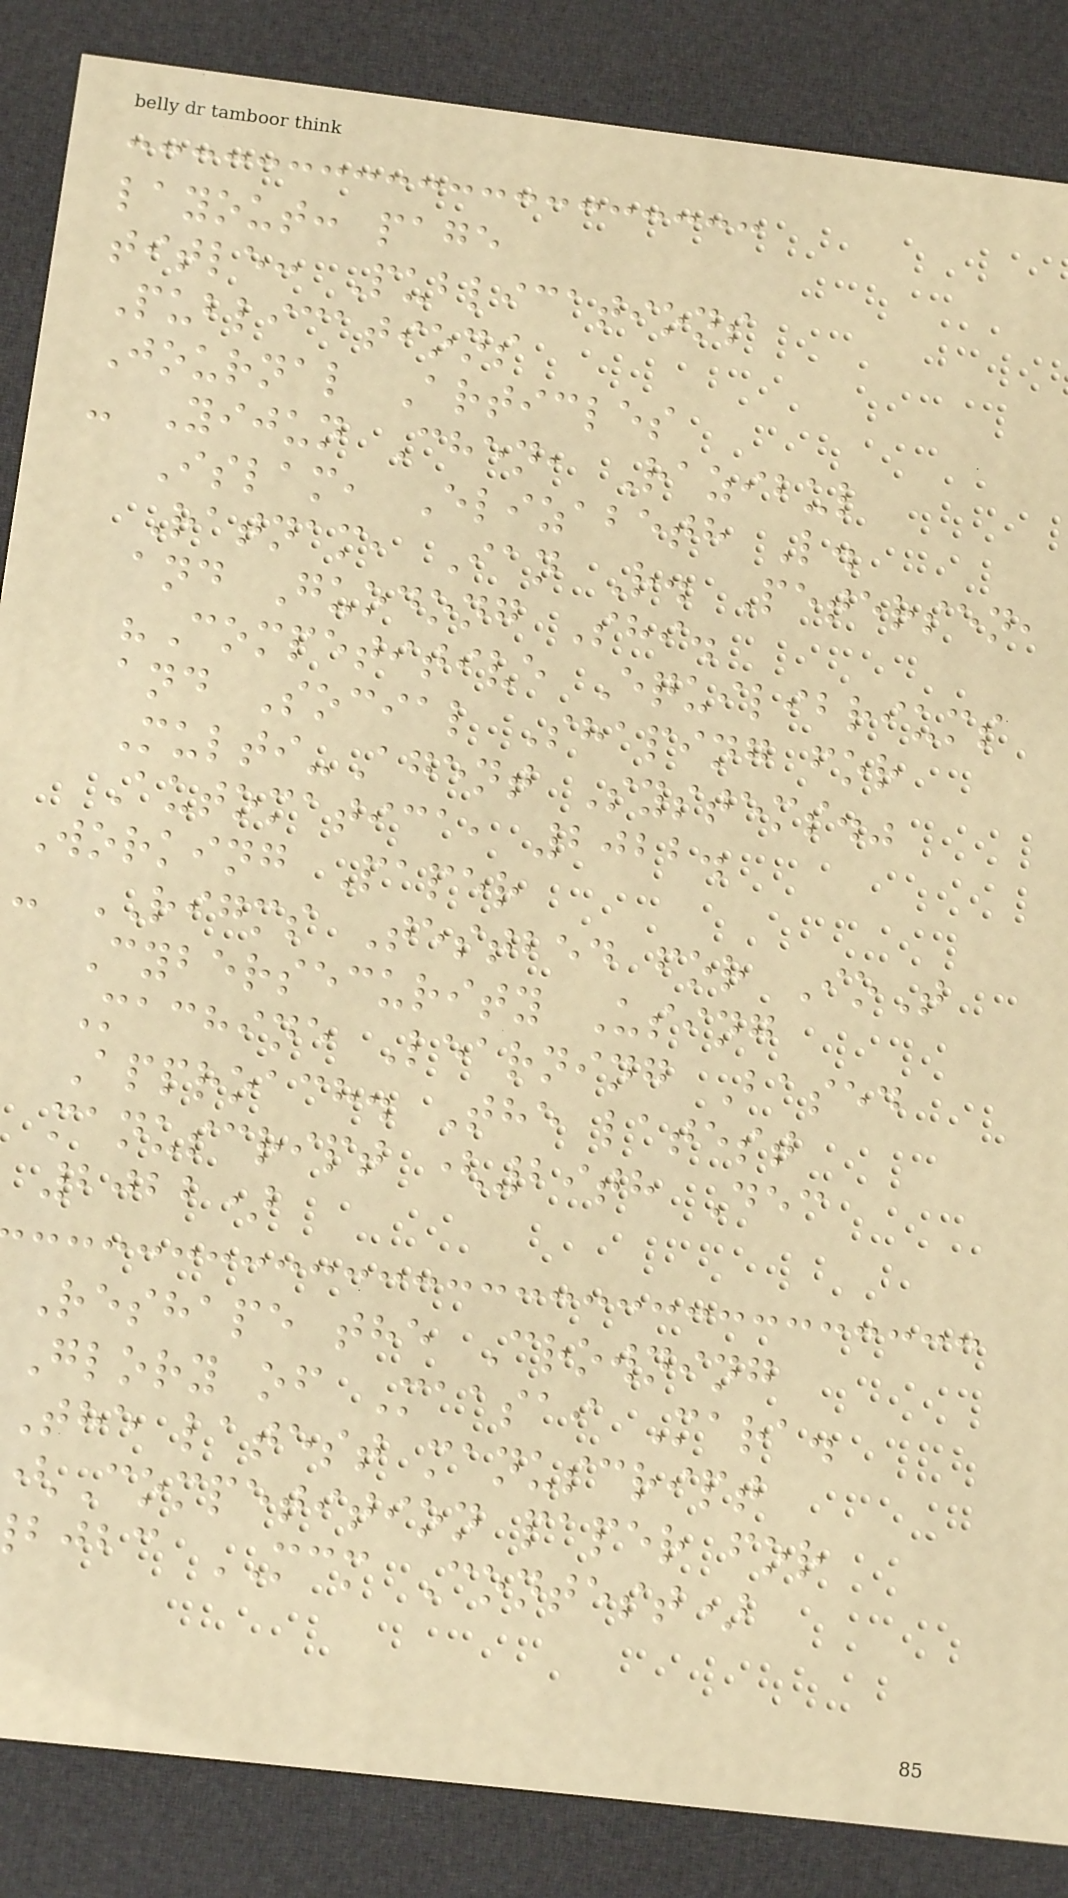layout: page
title: Publications
Publications
Journal Articles
- Yijun Chen, Razibul
Islam, Elizabeth L.
Ratnam, Ian R. Petersen,
and Guodong Shi.
"Competitive Equilibriums
and Social Shaping for
Multi-Agent Systems."
Automatica, 2022.
Working Paper
- RIGMS Testbed for IoT
Cybersecurity Using
Machine Learning Based
Approach. The latest
manuscript (29th Dec
2022)
Reshape the Crowning
Glory of Maasai Mara.
The latest manuscript
Competition paper for
bjbc MCM Contest)
